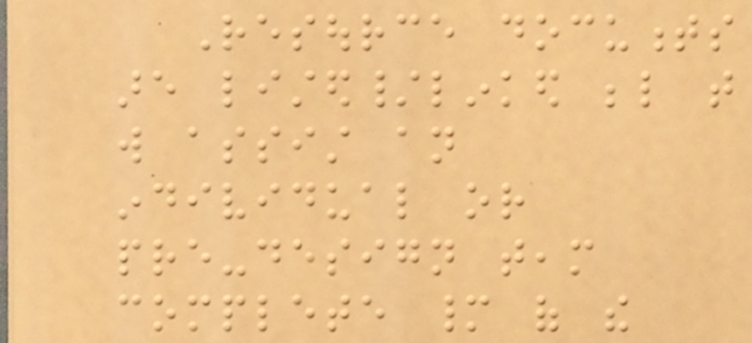Resource documents
are listed/linked below that
will assist an
individual or
pre-design team
complete many of the
